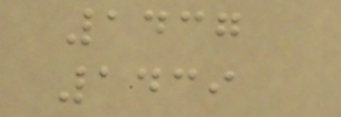1437
1439
